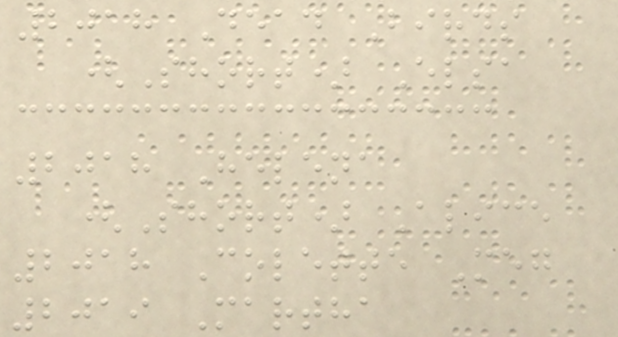2018 Dead Birds
(Short) Elsa
2018 Helena
(Short) Alice
2018 Colette Meg
2019 Martha
